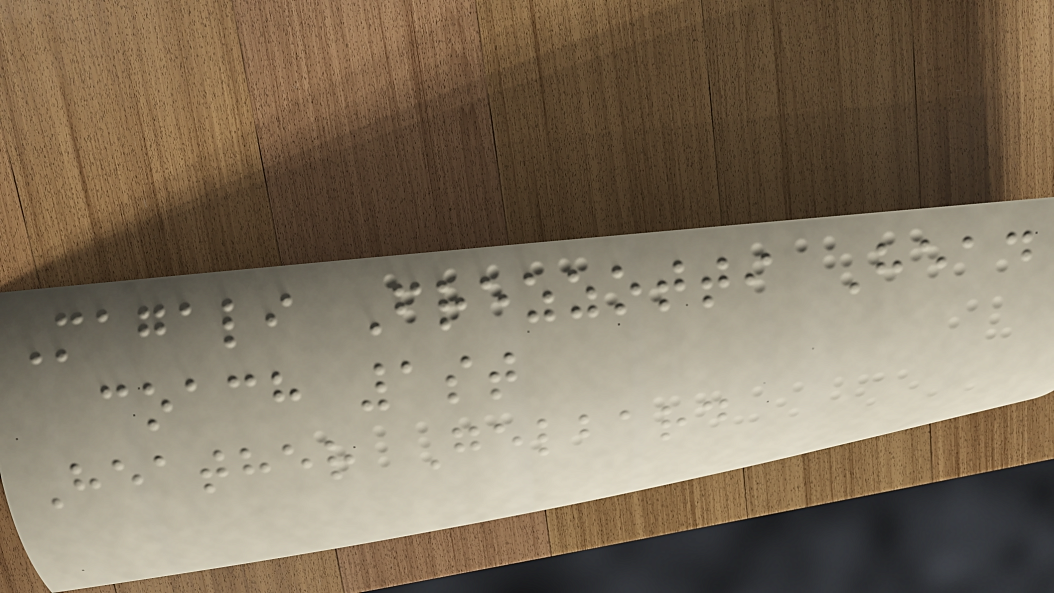Magali Frezzotti Head
coach 1st
Heather Gelbard
